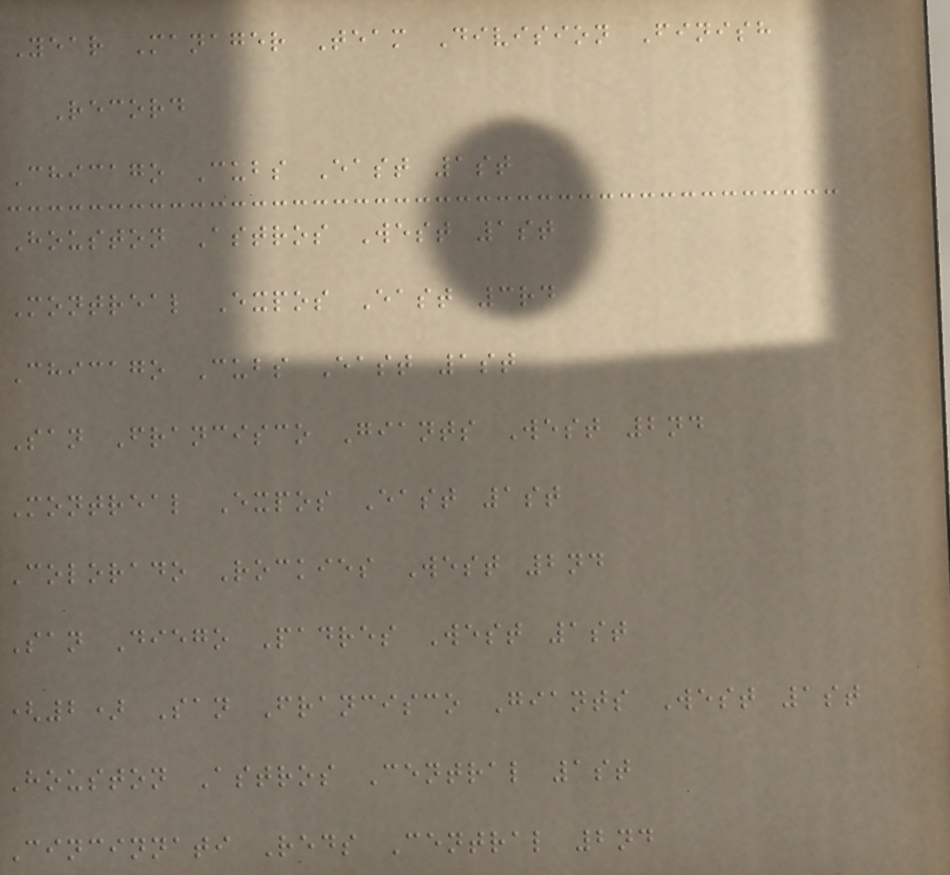Year Manager Team Division Finish
Record
Chicago Cubs East 1st
Houston Astros West 1st
Montreal Expos East 3rd
Chicago Cubs East 1st
San Francisco Giants West 2nd
Montreal Expos East 1st
Colorado Rockies West 2nd
San Diego Padres West 1st
(2) San Francisco Giants West 1st
Houston Astros Central 1st
Cincinnati Reds Central 2nd
